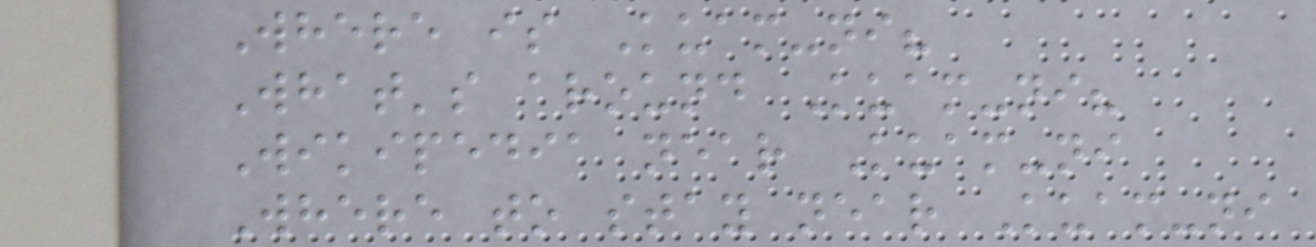Where is Kuam-ni?
What's around Kuam-ni?
Wikipedia near Kuam-ni
Where to stay near Kuam-ni
